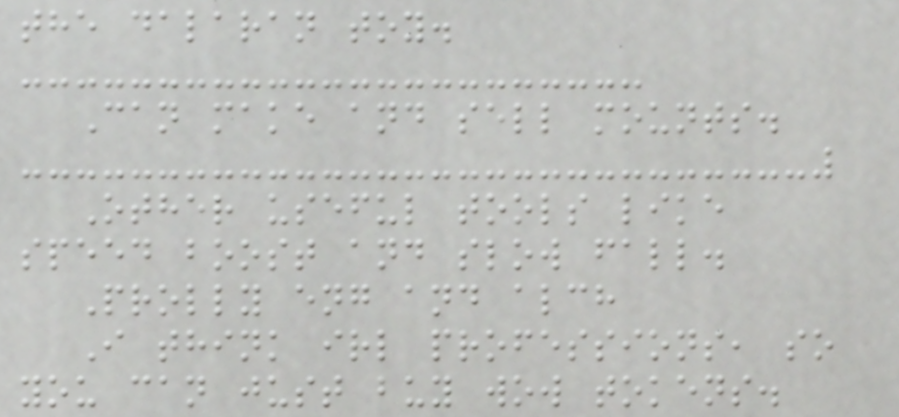the dalaran toy.
Can make and sell mounts.
Other useful tools like
speed boost and slow fall.
Prolly eng and alch
I think irl professions, so
you can just buy wow tokens.
